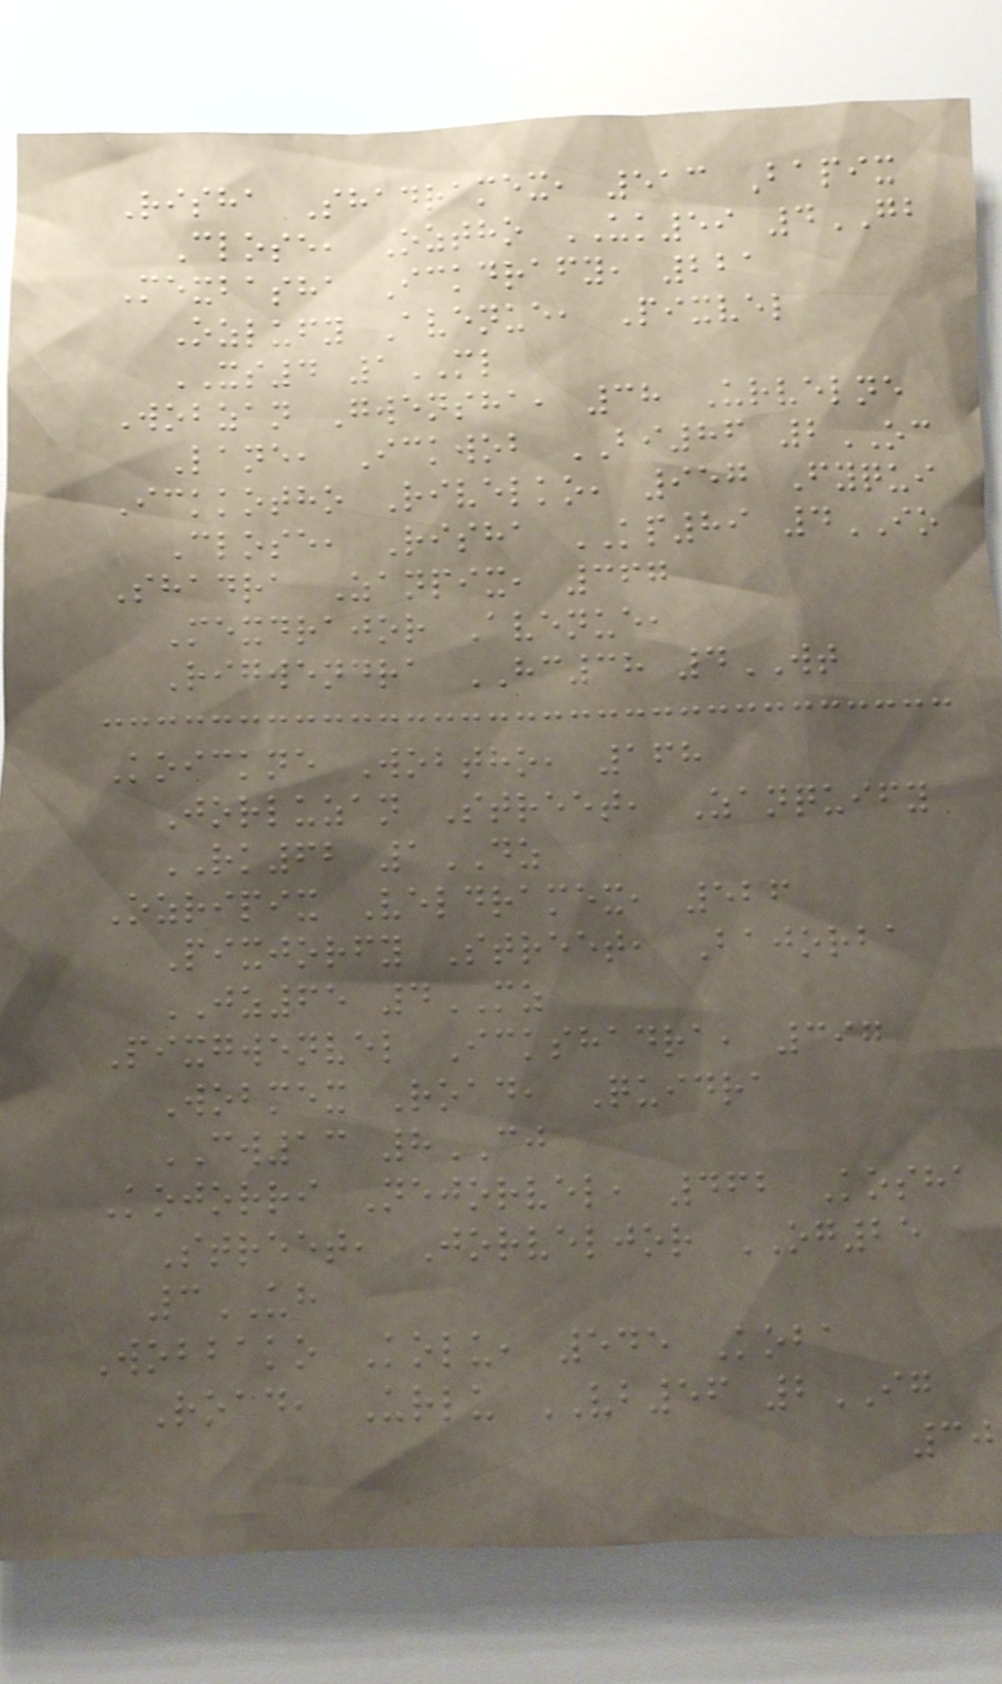Risha Shadramex, 513 Bapix
Close, Oztho UK59 4GB
Mexbasha Ickdrafy, 221
Ozlufy Avenue, Pixvel
XS4 1ML
Wobzan Gwensha, 38 Urvelne
Lane, Ickwob BI86 2OC
Ickkotho Rivelko, 957 Fyqui
Close, Risha KP89 4IO
Shadra Zanpix, 367
Mexdrajor Avenue,
Rigwendra HC38 4WT
Koickne Wobtho, 168
Jorluzan Street, Zanquify
RK62 1DZ
Ozripix Veldramex, 526
Pixjorfy Street, Bajorba
JZ65 4MZ
Pixgwenvel Ickshadra, 397
Wobmex Road, Quidra
CW13 8CJ
Kojorri Nejorvel, 462 Kosha
Street, Jorveljor OG25
3UH
Wobbako Kolu, 545 Koba
Road, Urlu VB56 2IG
30
